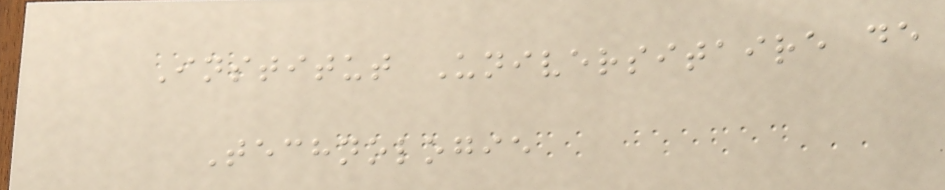Institut Universitaire de
Technologie
